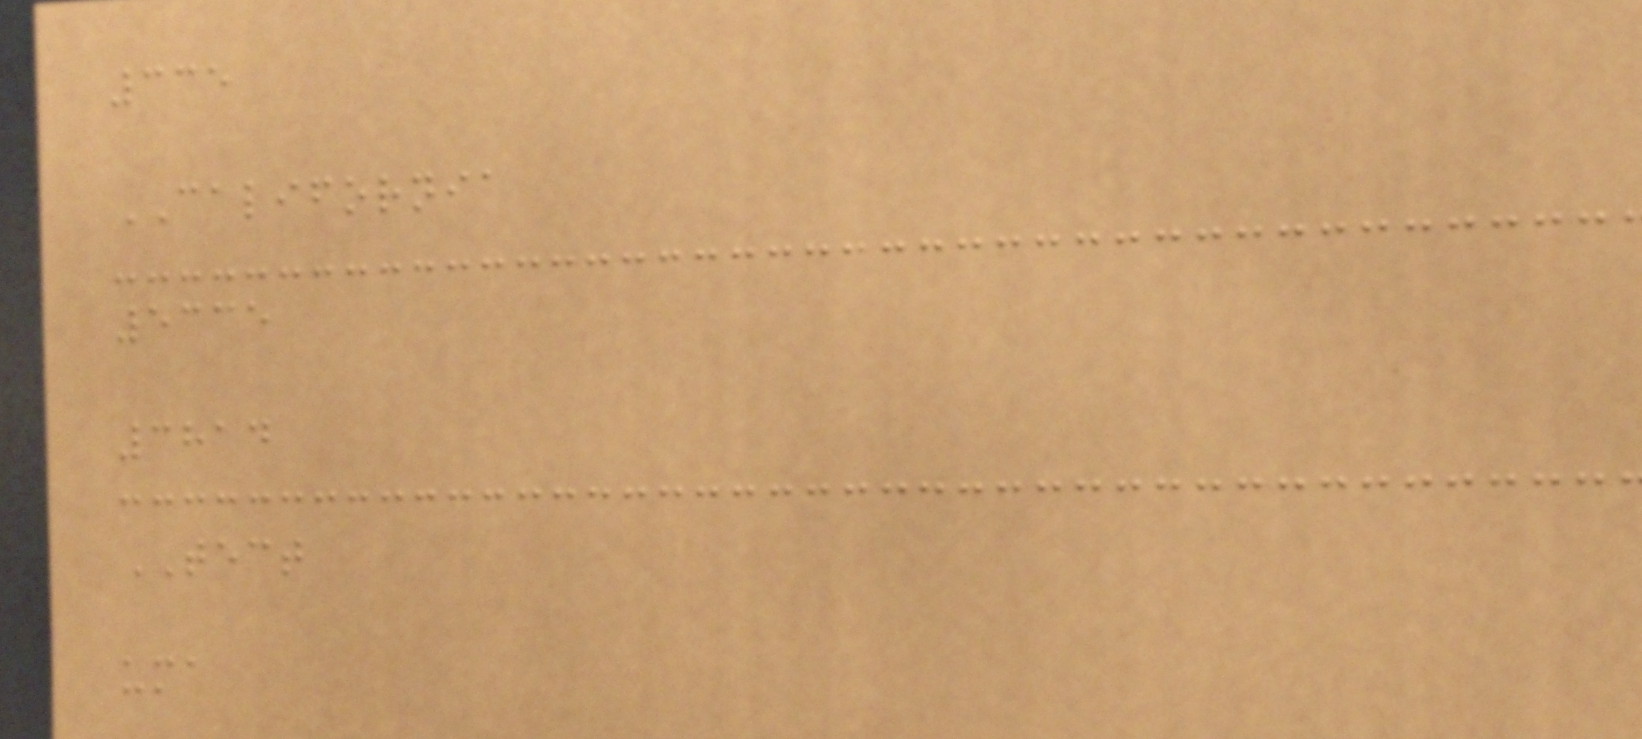335
CALIFORNIA
5335
3814
TECT
uma
